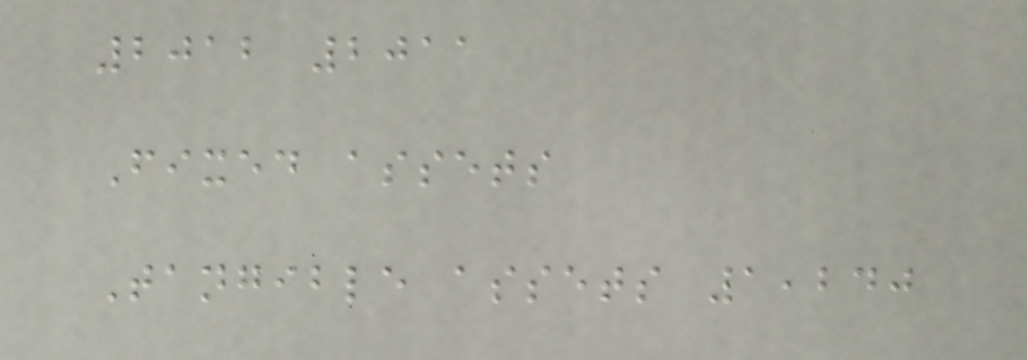2012 2011
Fixed assets
Tangible assets 1,240
